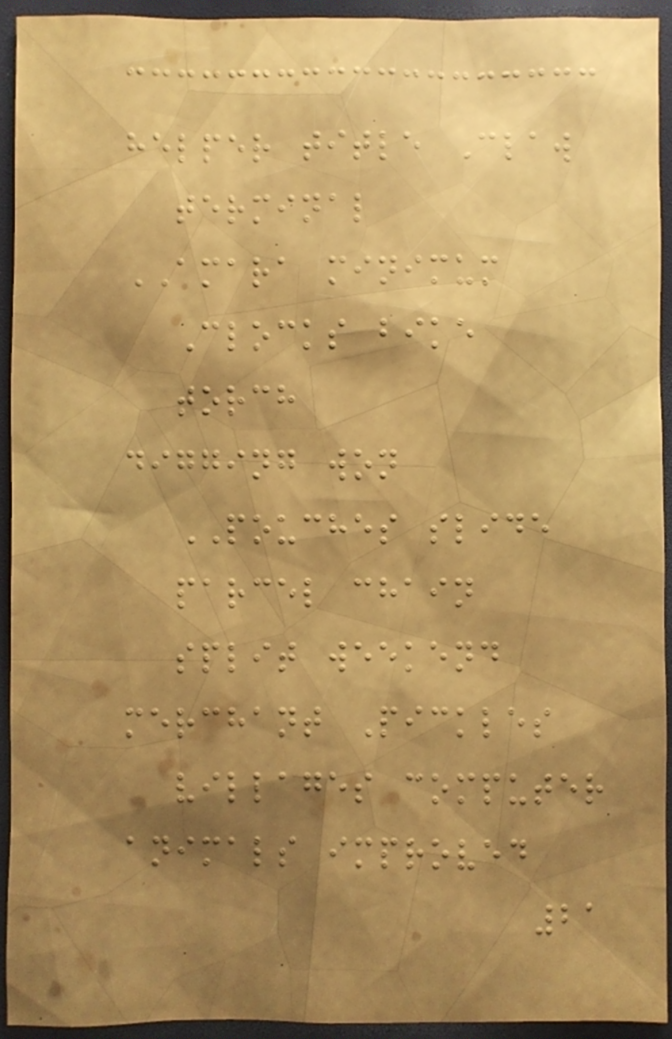helper title Claw
terminal
AMARA minimum
Clocks bike
torch
digging won
POUCHES slide
parcel chain
split weekend
merchant Pickles
villages computer
animals improved
21
